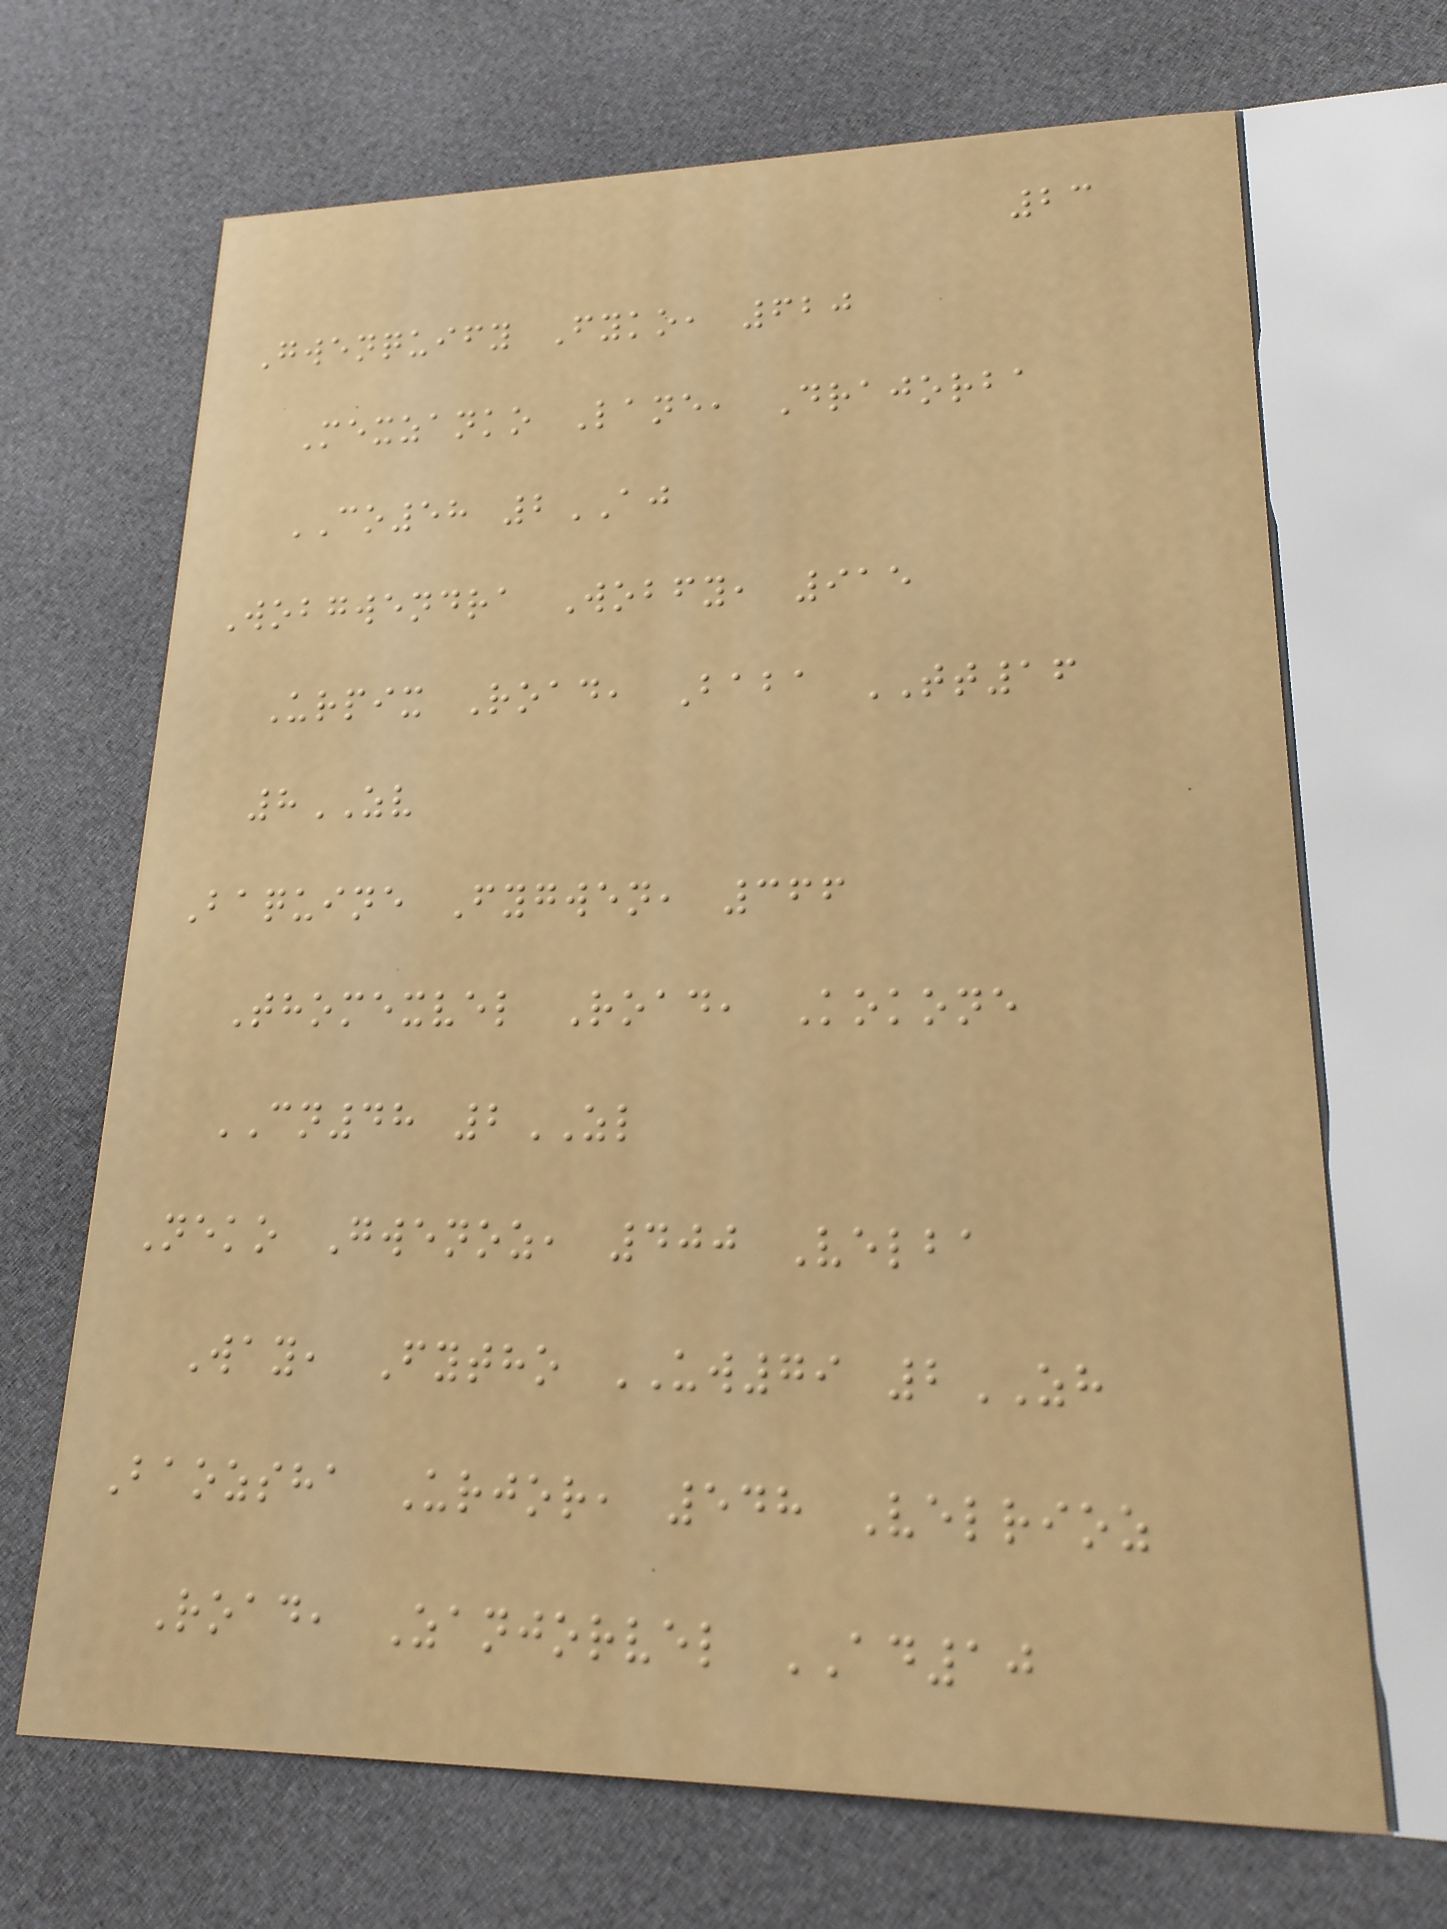23
Gwenquify Fyko, 620
Mexzanko Lane, Drajorba
CO58 2AJ
Wobgwendra Wobfy, 915
Urpix Road, Baba TT16
8ZV
Baquine Fygwen, 366
Thomexvel Road, Kokone
CN48 2ZL
Neko Gwenoz, 400 Velba
Way, Fytho UW79 2ZH
Baozsha Urjor, 548 Velrioz
Road, Zanjorvel AD10
